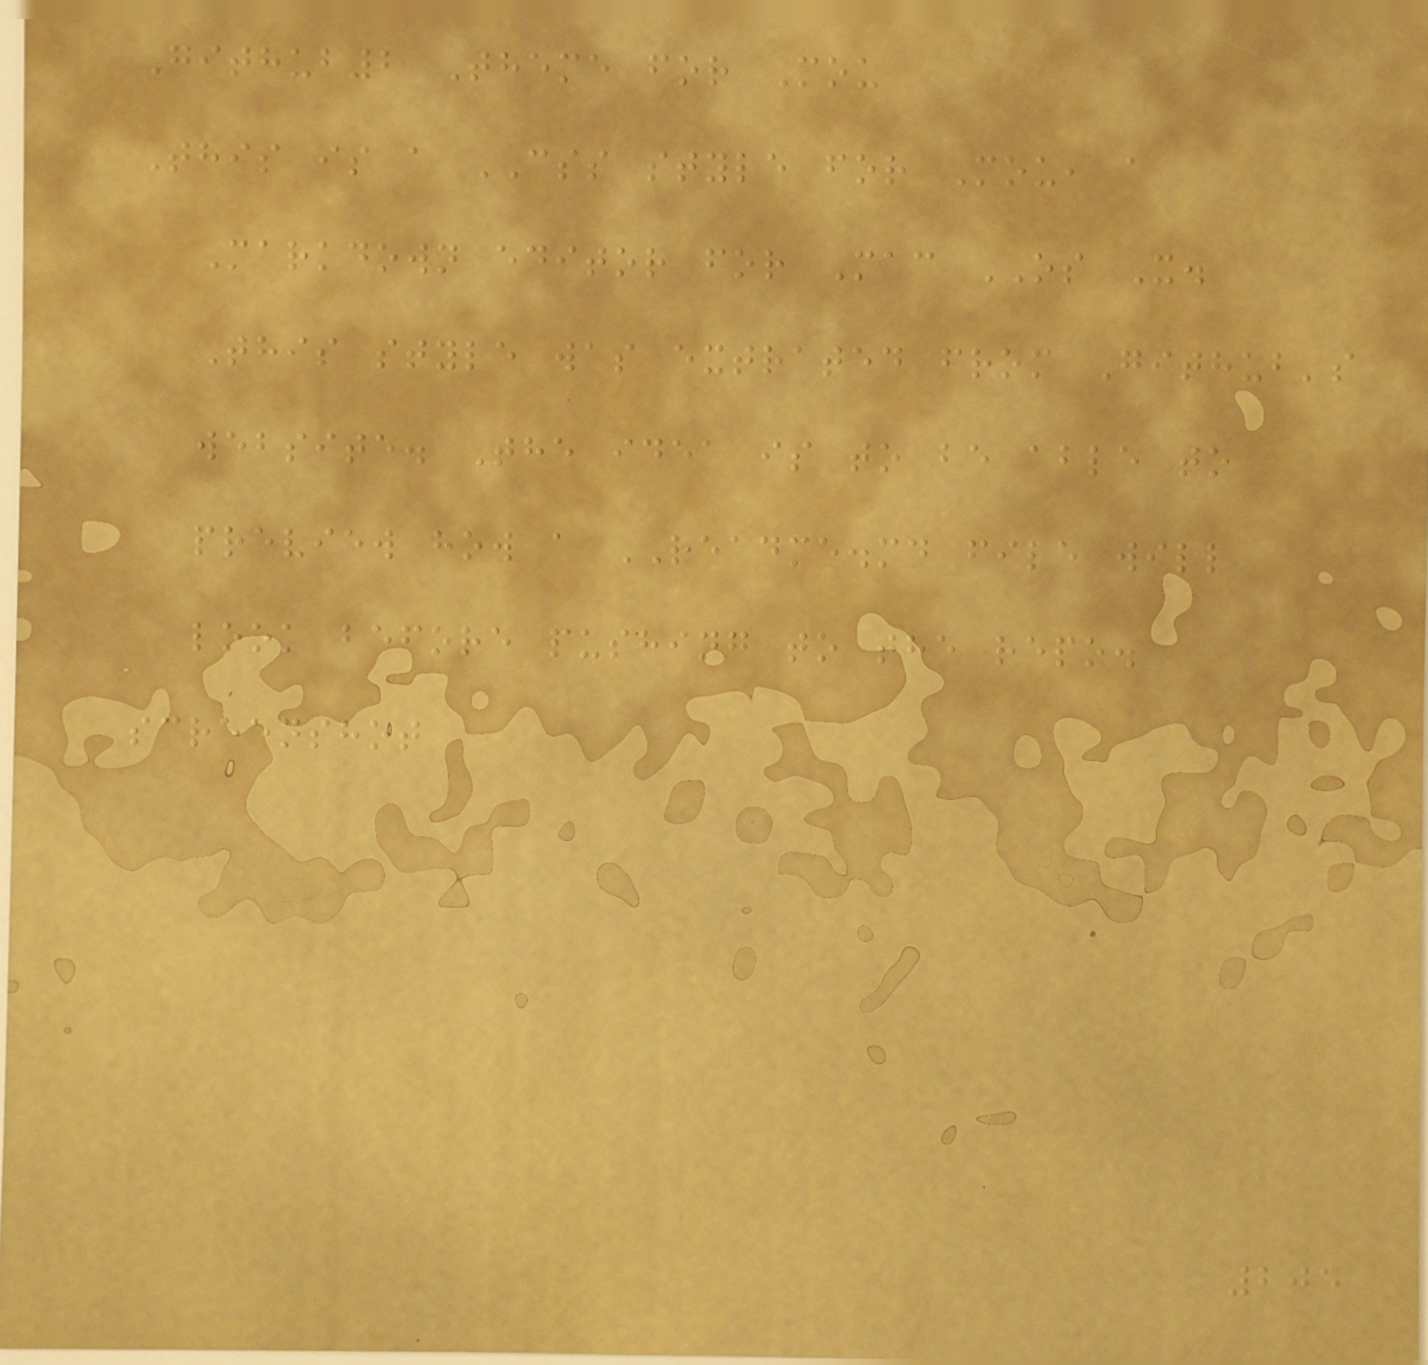Github2 Theme for Mou
This is a CSS style for Mou, a
Markdown editor for Mac OS X.
This style was extrated from Github's
website. The idea is to be able to
preview how a README.md file will
look before pushing to the repo.
screenshot
205
